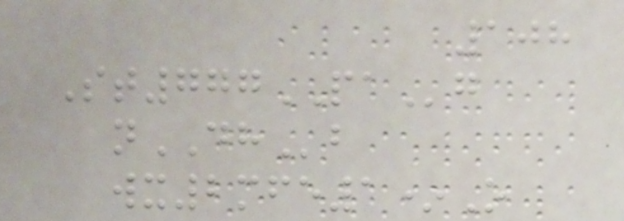108
St777PAg
nDHb
wx2mfe1*O
